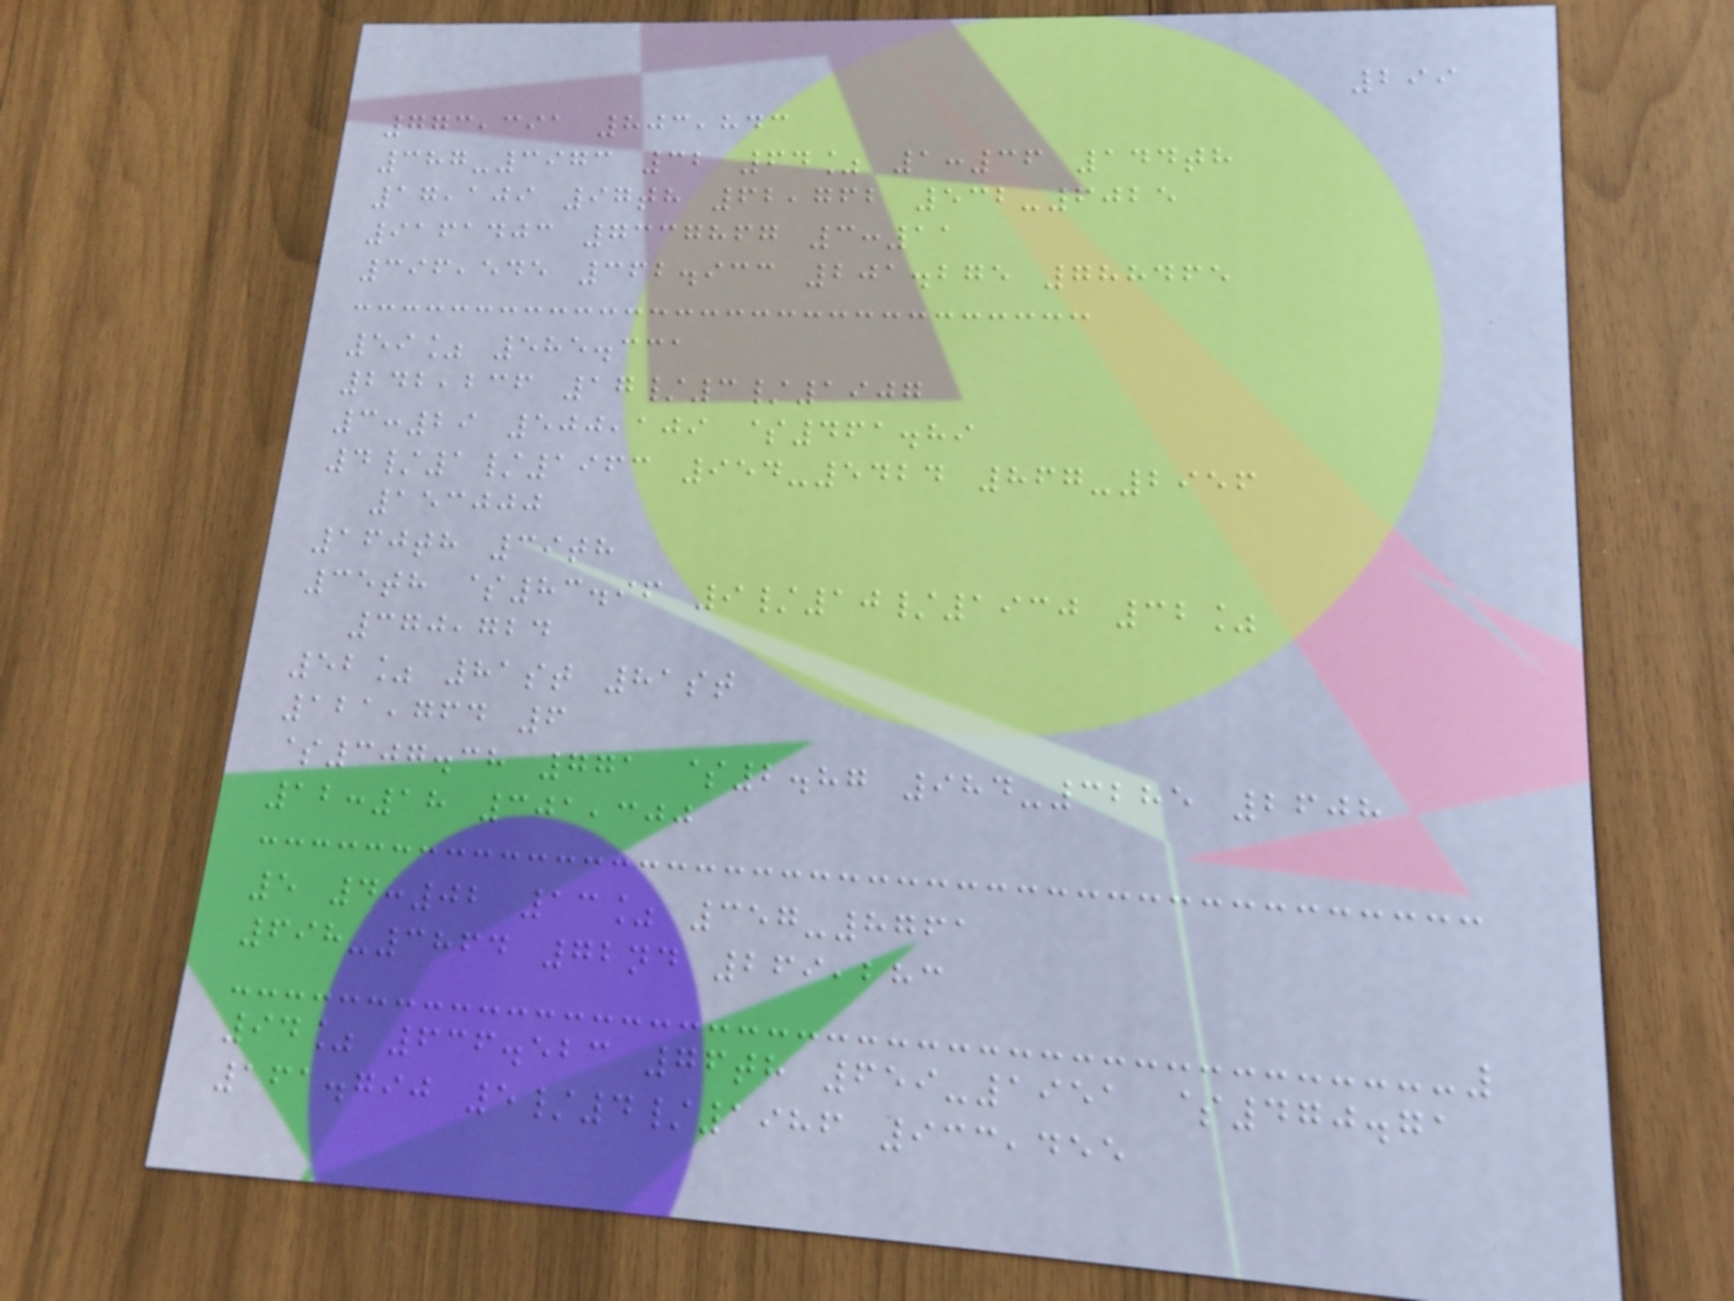299
773,391 803,843
387-3973 32 64% 1:36 144th
17,109 97th 62,762 532-6025
9161403 7337867 3:11
396,545 362.933 201.275 788465
59% 585.331
242,236 17/3/1907
3:29 500,109 $461.89
4/1/1963 954-5424 867-2956
153000
160th 39th
35th $83.96 9/10/1930 32%
370,724
52% 81st 81st
121,764 6
$307.38 771 $2.87 984-3285 2608
12:18 301,300
5 4:02 13% 357-8761
698-3864 72nd 269,283
94% 636.523 76th 659-1951 $470.71
161.790 5/4/1986 933,455
